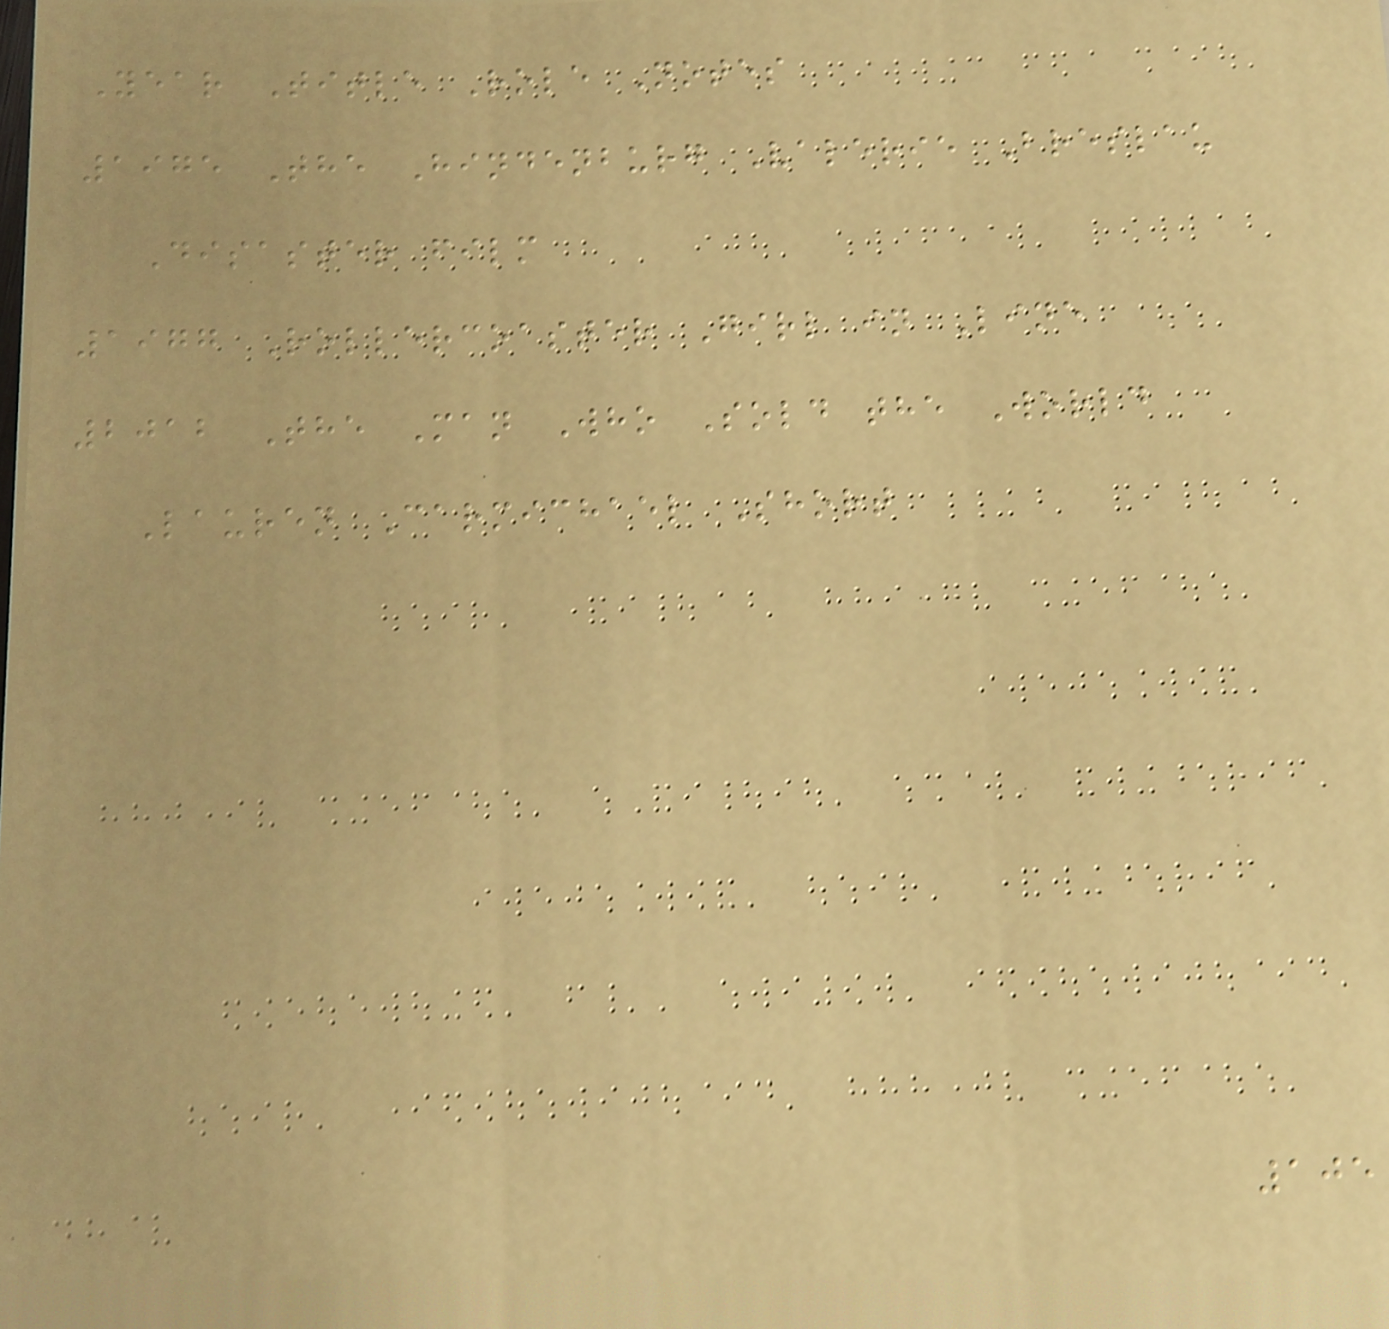Year Title Role Notes
1975 The Hindenburg Valerie Breslau
Disaster film
1977 Rollercoaster Girl in Line
2012 The Man Who Sold the World
Lauren Carmichael Short
105
